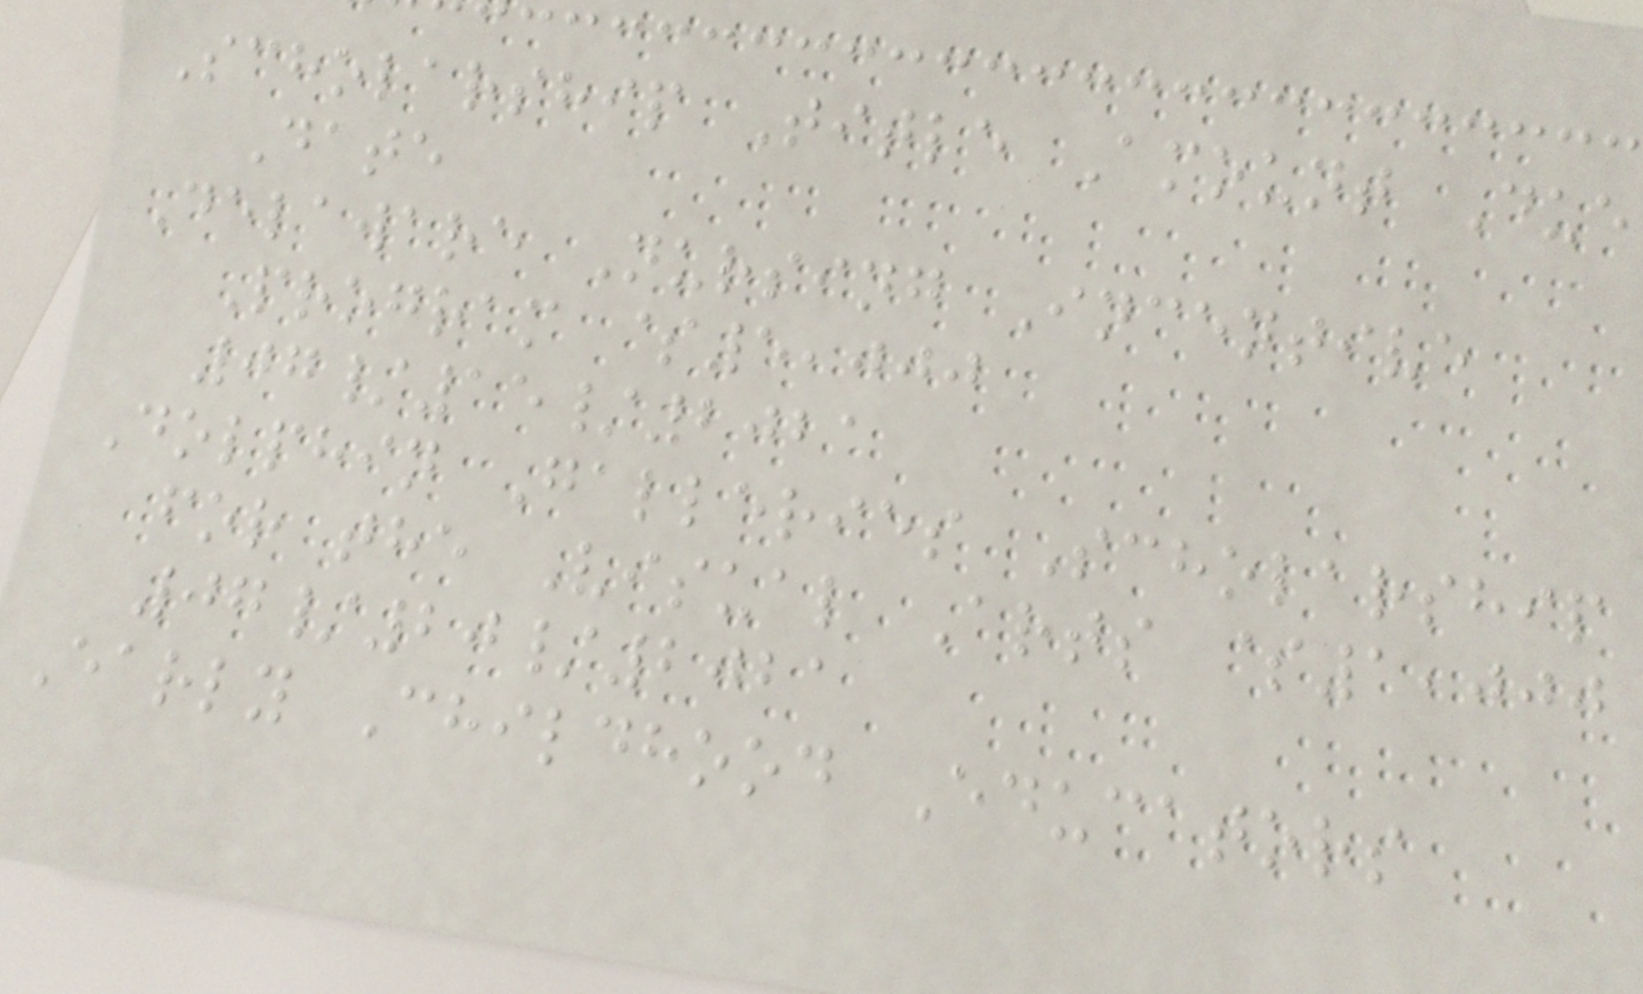Scholarship Title Amount Due
Date
Delaware Nursing Incentive
Program $5,000
07/15/2021
Dolphin Galleries Scholarship
for the Visual Arts $1,000
07/20/2021
Early Childhood Educators
